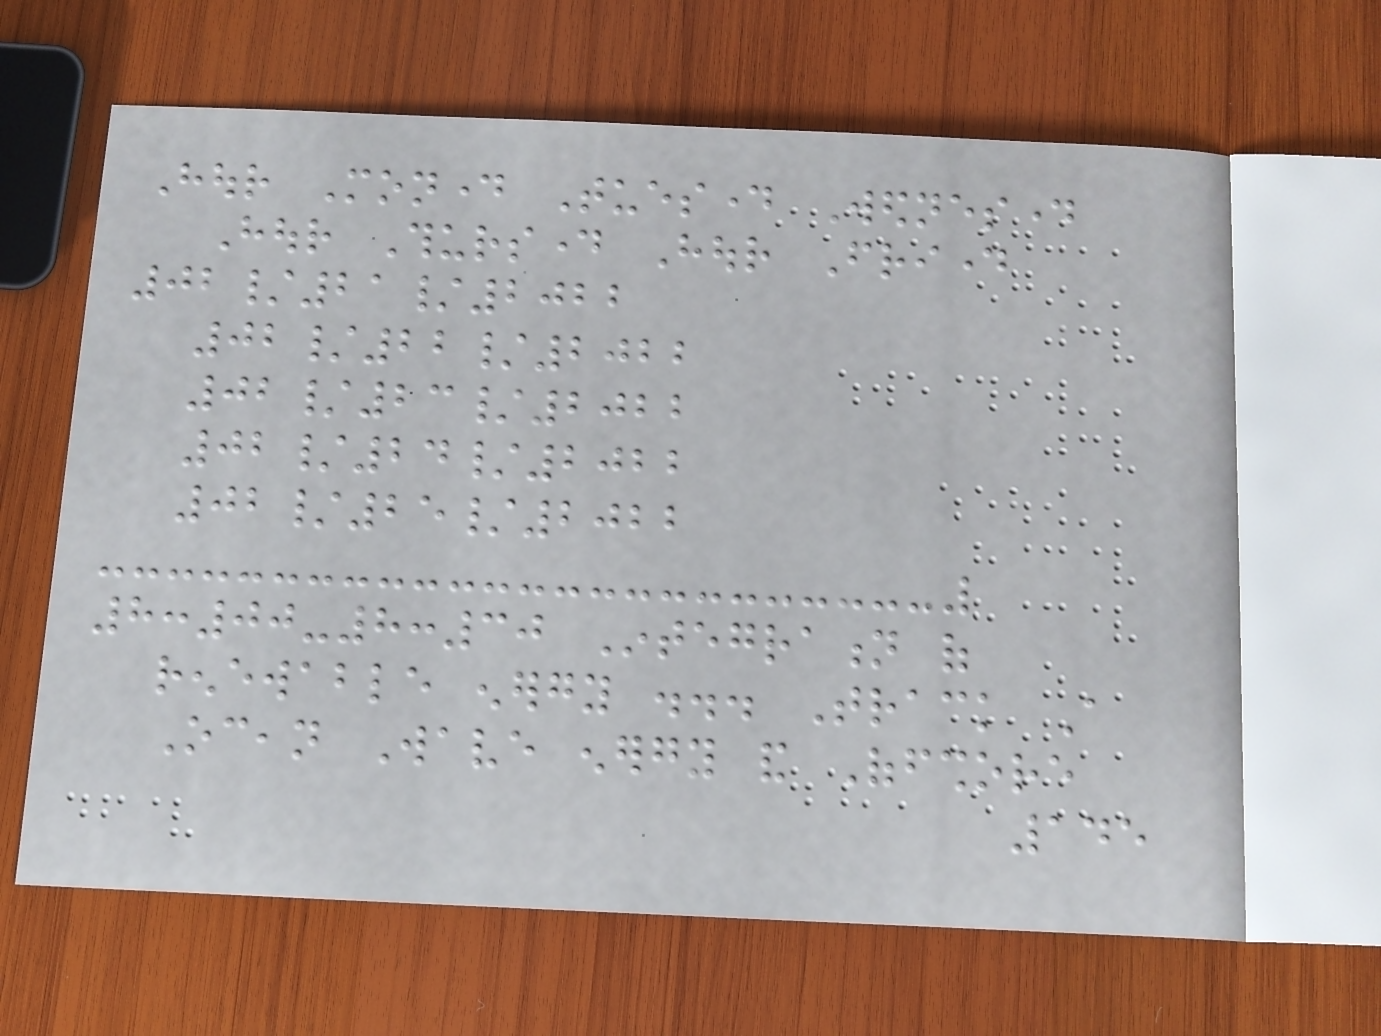Hour Monday Tuesday Wednesday
Hour Thursday Hour Friday
02/21/2022
02/22/2022
02/23/2022
02/24/2022
02/25/2022
8:00-8:30 Integration of
renewable energy ... Track A
Ocean Wave energy and Offshore
145
